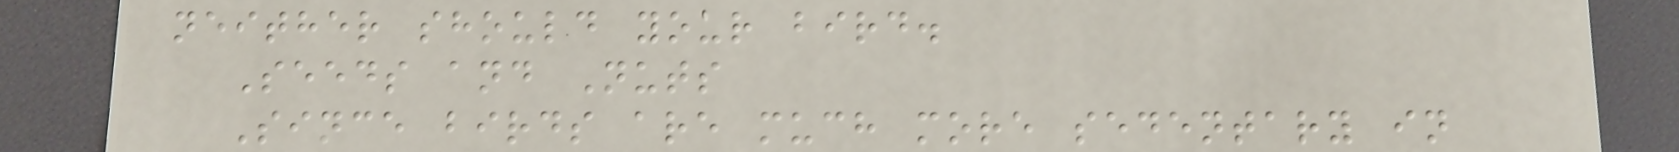neither should your bird.
Seeds and Nuts
Since birds are much more sedentary in
